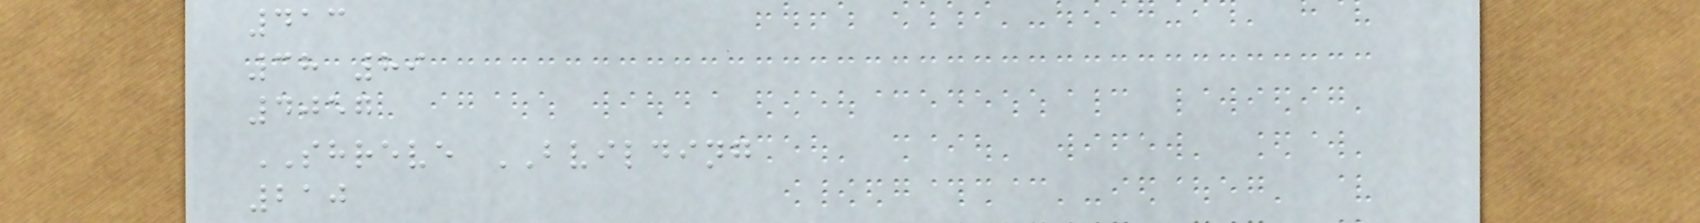413
38 89
4057
SHREVE BVILDING
210
